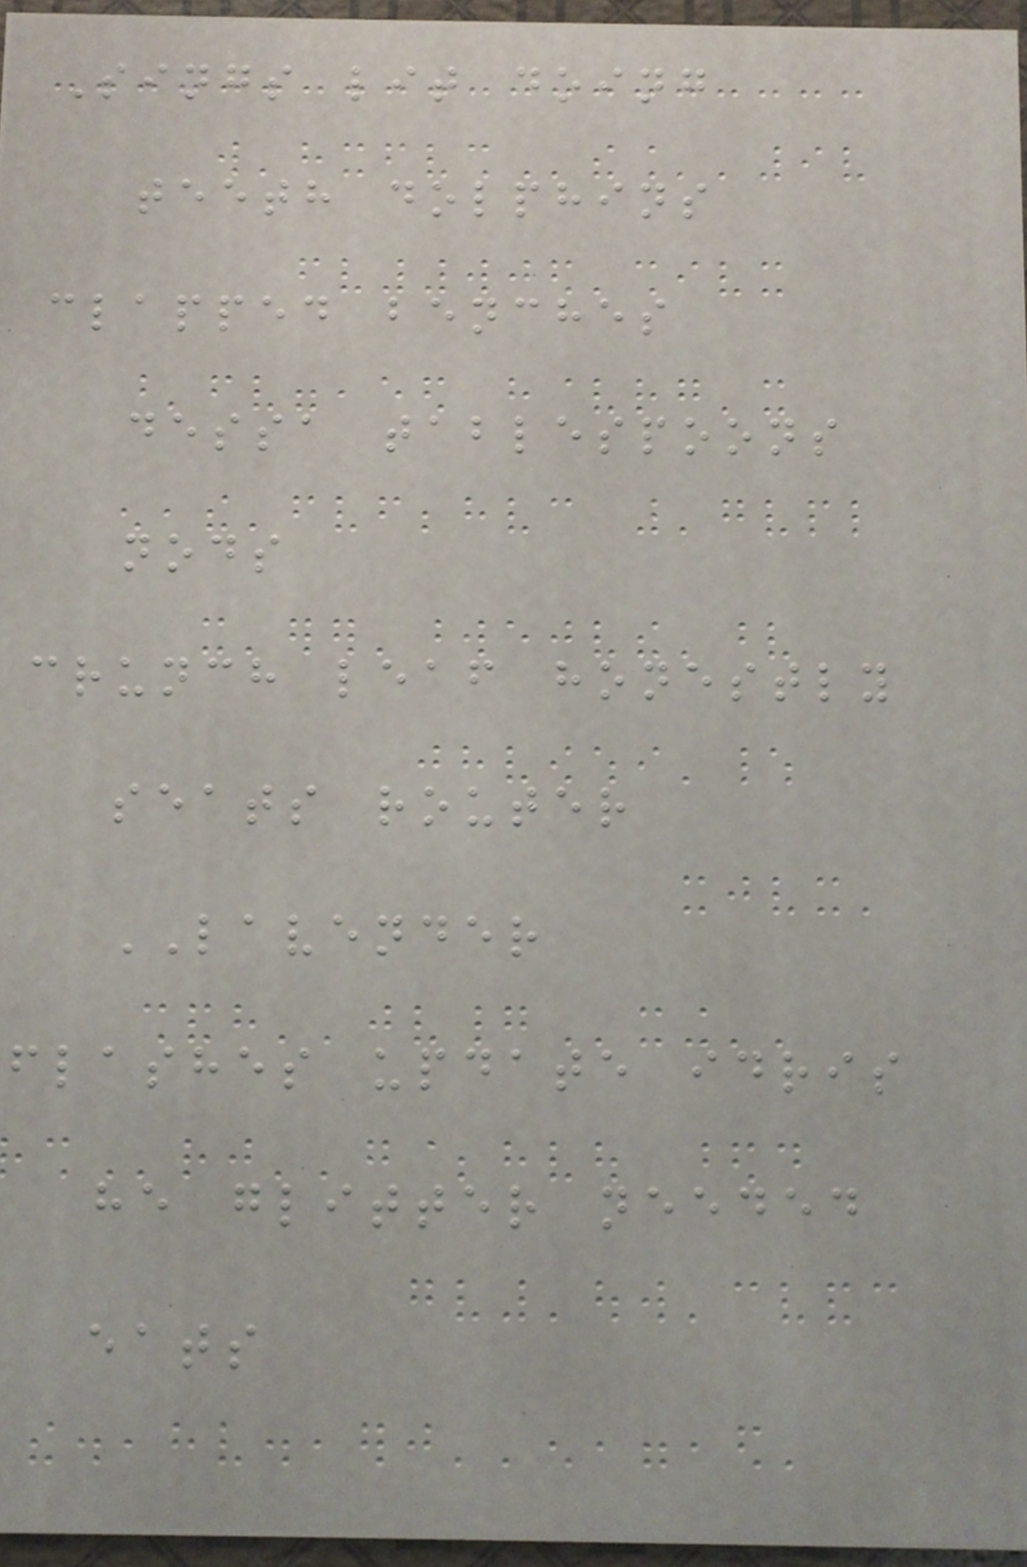Sings lit doing
teeth dolphins
clapped benches
dessa tablespoons
nods
crunch leaf honestly
seats router
LAVENDER
flashes update idris
he glitter needed
eats
